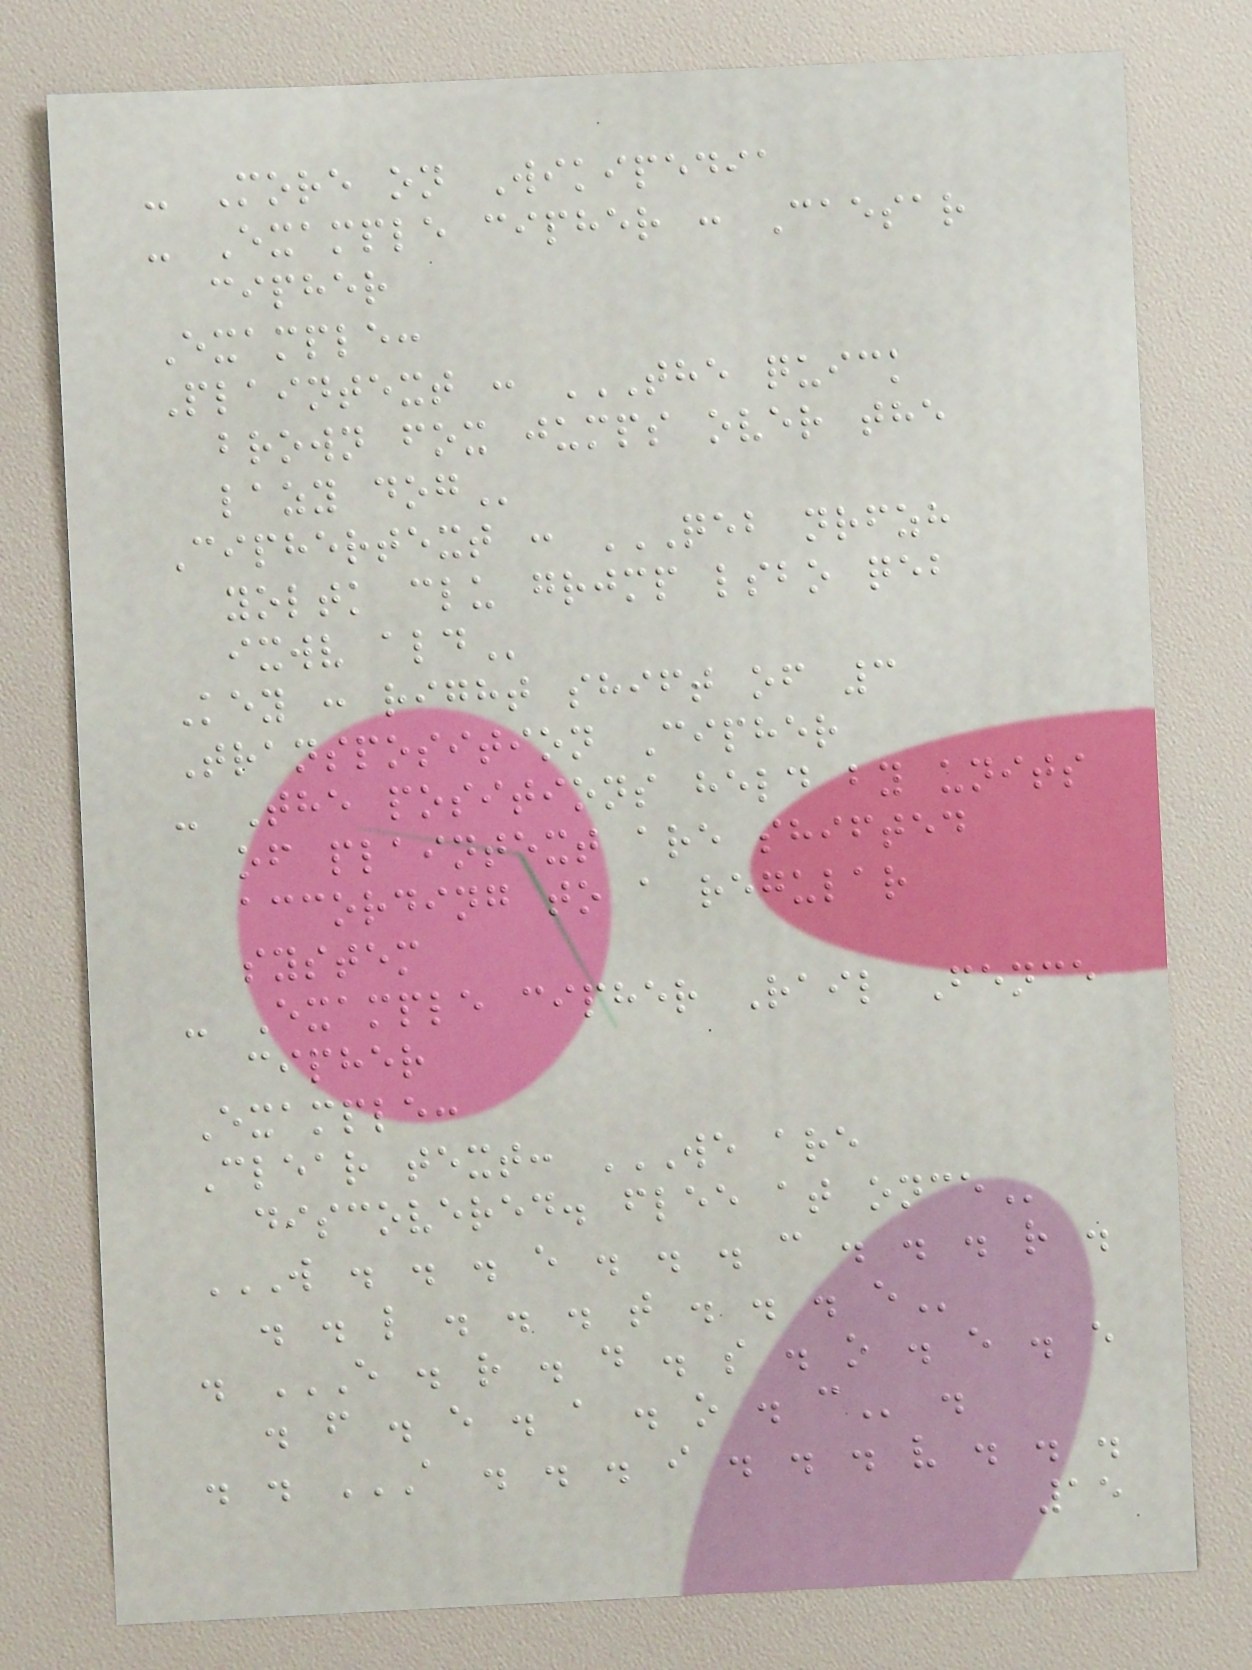- More on Wikipedia
- Example cipher : Caesar
cipher
Example:
Plaintext : THE QUICK
BROWN FOX JUMPS OVER THE
LAZY DOG
Ciphertext : QEB NRFZH
YOLTK CLU GRJMP LSBO QEB
IXWV ALD
Key : right shift of 3
Transposition Cipher
- The positions held by units
of plaintext are shifted
according to a regular
system
- Example cipher Rail Fence
cipher
Example:
Clear text: WE ARE
DISCOVERED. FLEE AT ONCE
W . . . E . . . C . . . R .
. . L . . . T . . . E
. E . R . D . S . O . E . E
. F . E . A . O . C .
. . A . . . I . . . V . . .
15
